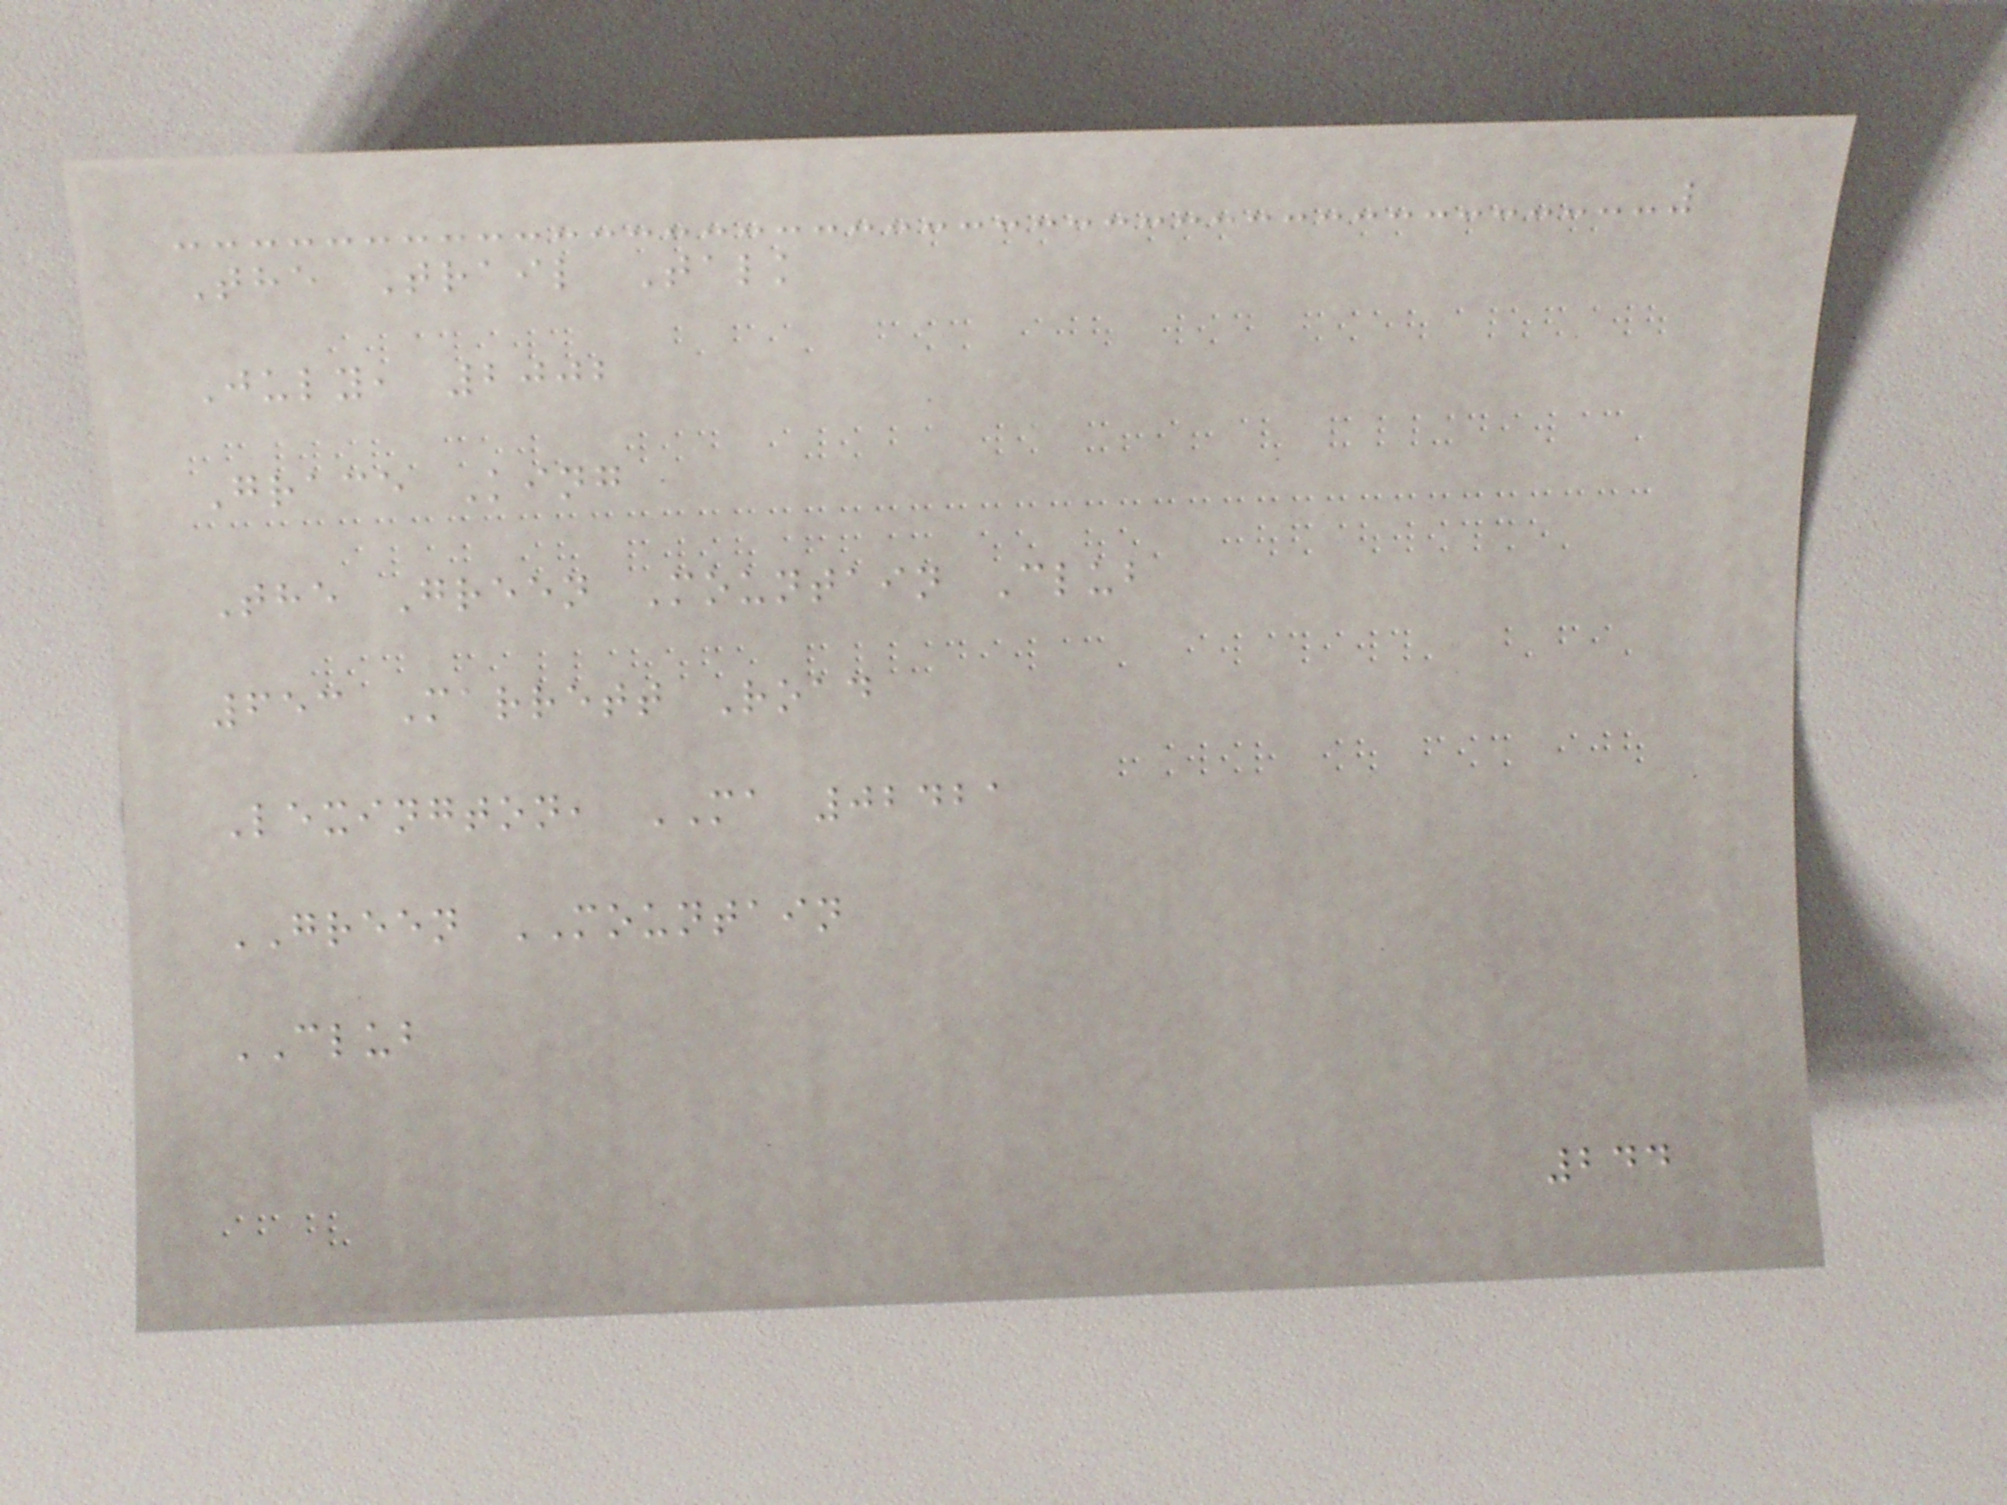The Trail Talk
July, 2002
Grace King
The Green Mountain Club
653 Marrett Road
Lexington, MA 02421
GREEN MOUNTAIN
CLUB
244
